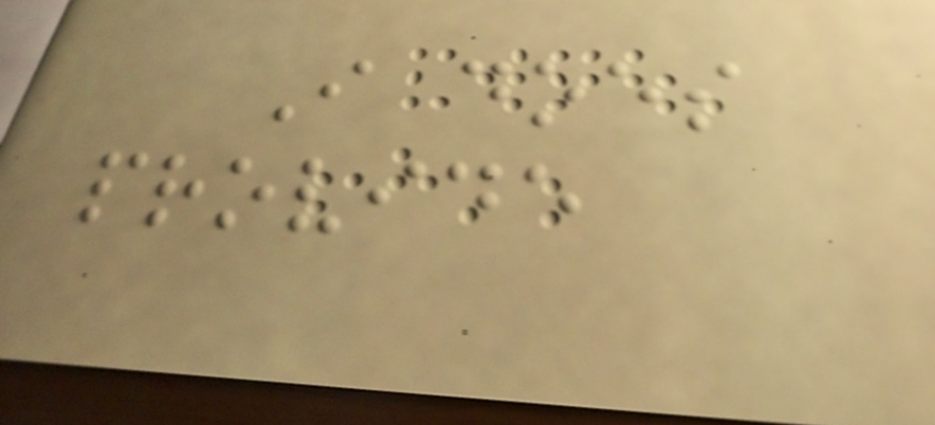I does
provide
